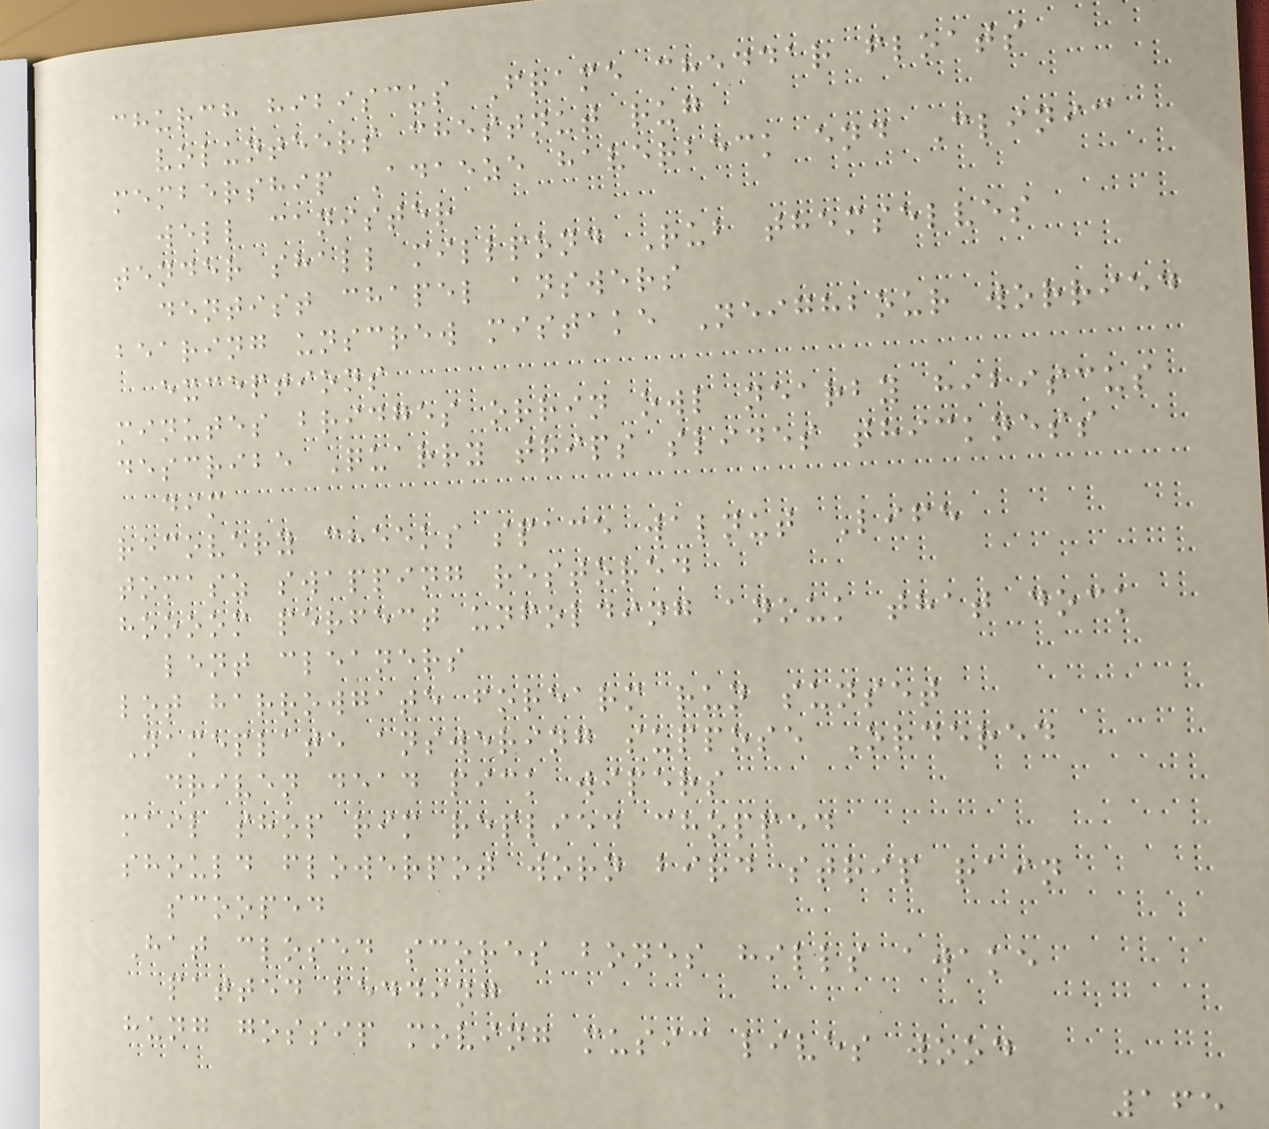church hibiscus Frame cheddar floats
volunteers chestnut rug
membership Adaeze haverbeck end Clinic
well canister
tender shall millpond Rub themselves
dentist chapel answers
bearing unscrew mistake Neighbour worried
exceptions
minutes bridges orrin owl nearby hibiscus
describe Quarry trips slides thickness
dim
recovery cheeks space walnut Life
tomasz swapping restored
hoooom perfect unfolding anouk that dock
lent cleaners
lot harrowgate forearm run sunset
Nameplate answering suppose Ordered
driven dead pick wipers
mail shop rim replied chopped
should flowerpot worn bird strip rain
scooped
Hat closed scores bones hills awake
patted bedding
hung gossip moving music lives wood
165
